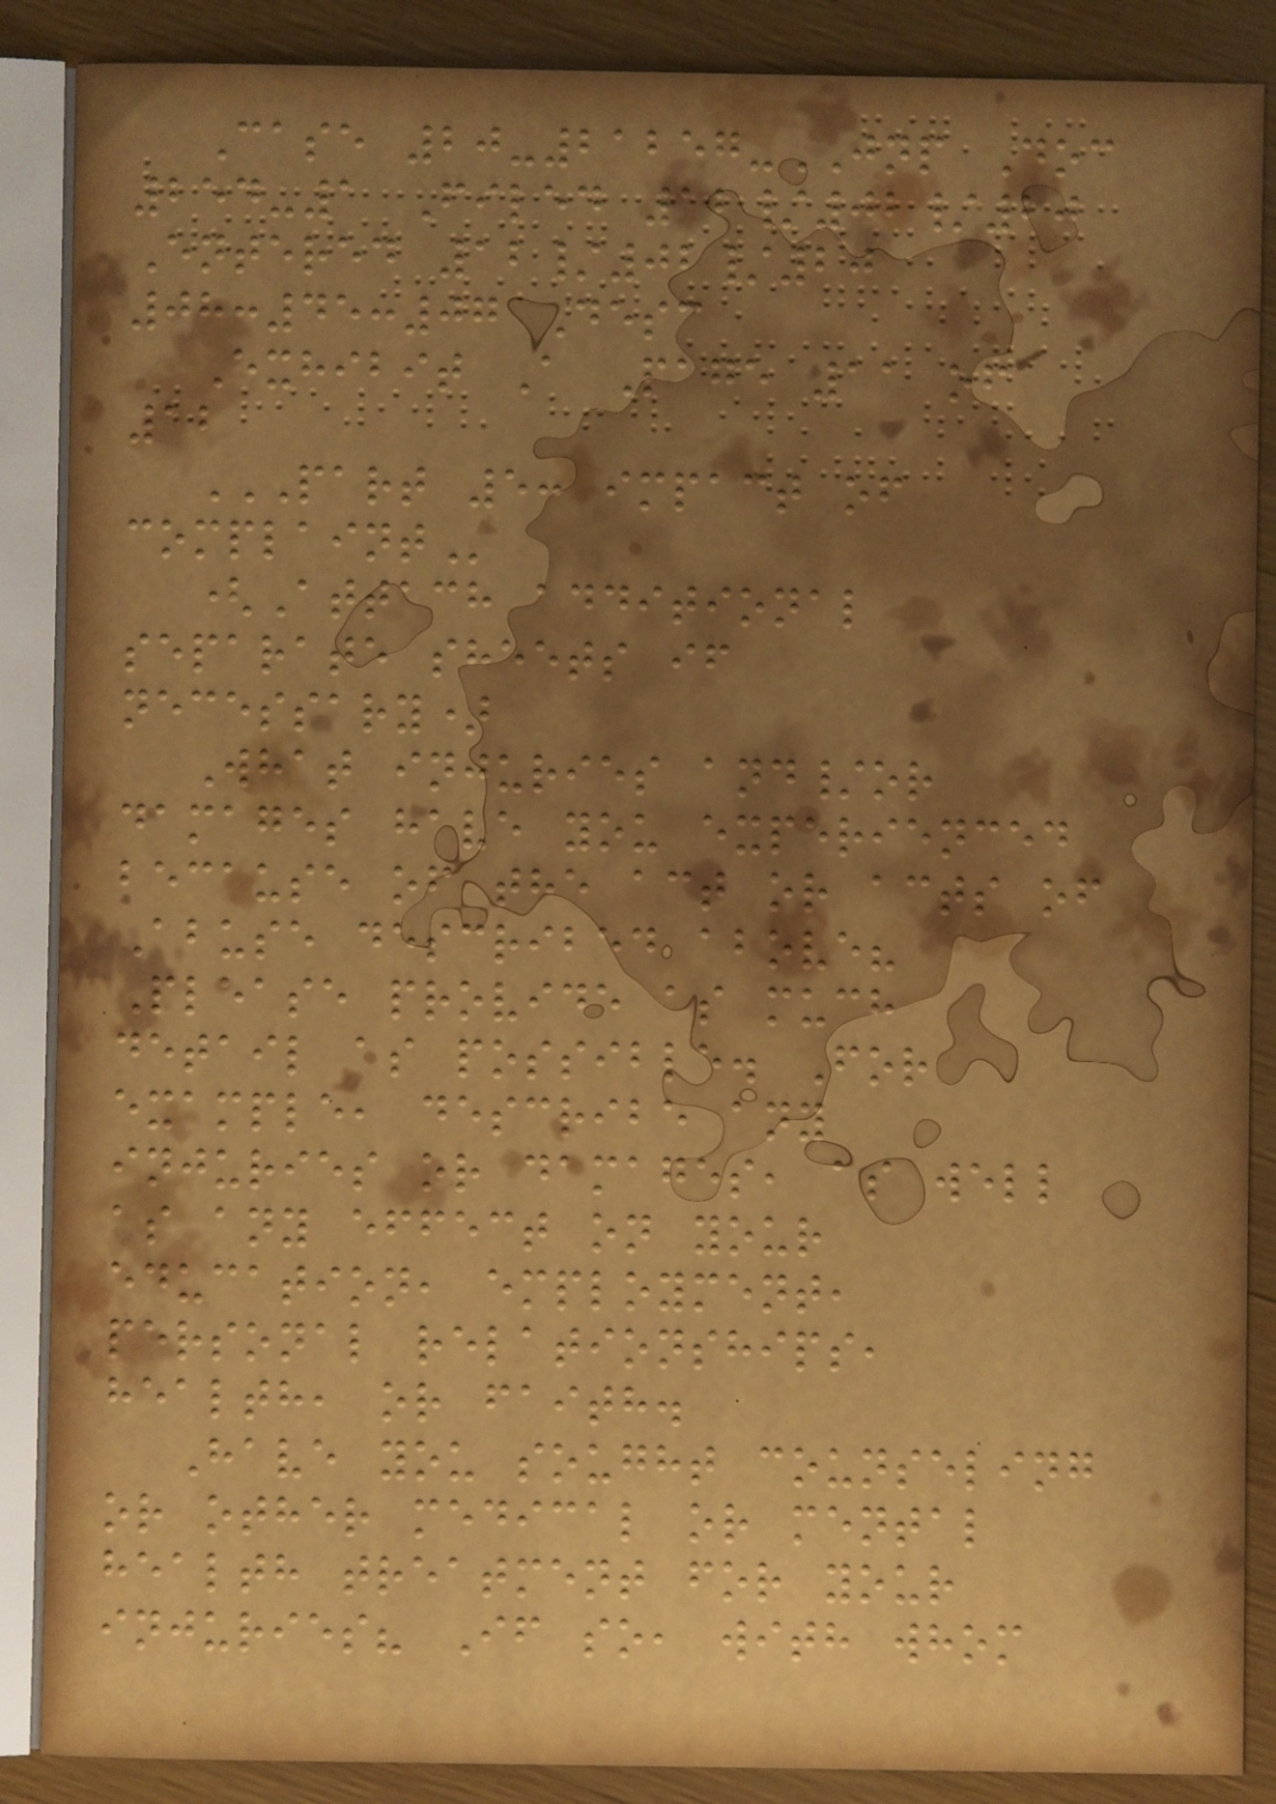Case 20-21257-JNP Doc
254-1 Filed 12/02/20
Entered 12/02/20
08:45:07 Desc
Exhibit A Page 11 of
12
PART 5: IMPACT OF
COMPLAINT
(Attach additional
separate sheets if
necessary)
What injuries and/or
damages have you experienced
because of the act or acts of
Abuse described above?
Please provide as much
detail as possible. For
example, describe any
injuries or damages, as well
as any effect on your
education, employment,
personal relationships,
health, or faith.
Have you sought counseling
or other medical or mental
health treatment for your
injuries? If so, with whom
